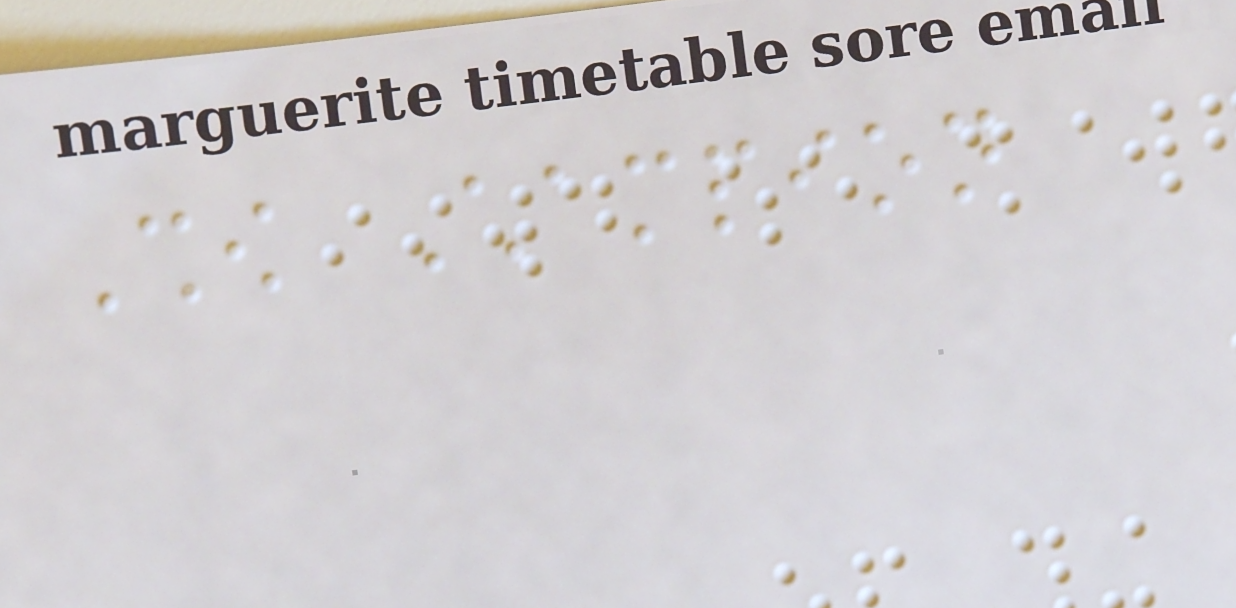Show Champion
